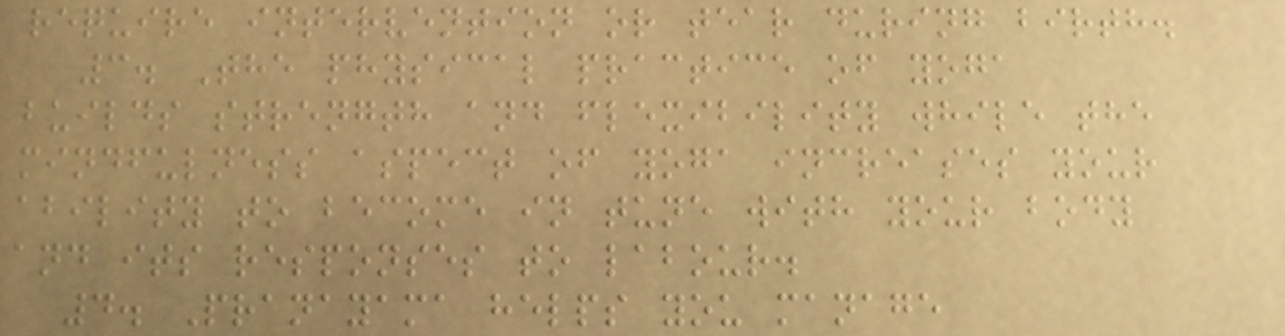require intervention or tear during birth.
3. The physical practice of yoga
builds strength and flexibility while the
mindfulness aspect of yoga increases your
ability to become in tune with your body
and its responses to labour.
4. Pranayama helps you manage
